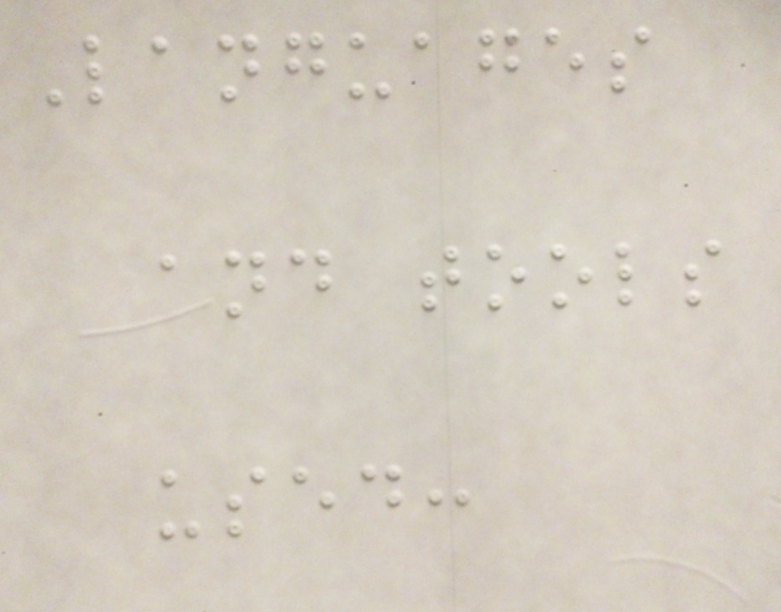Languages
and tools
used:
